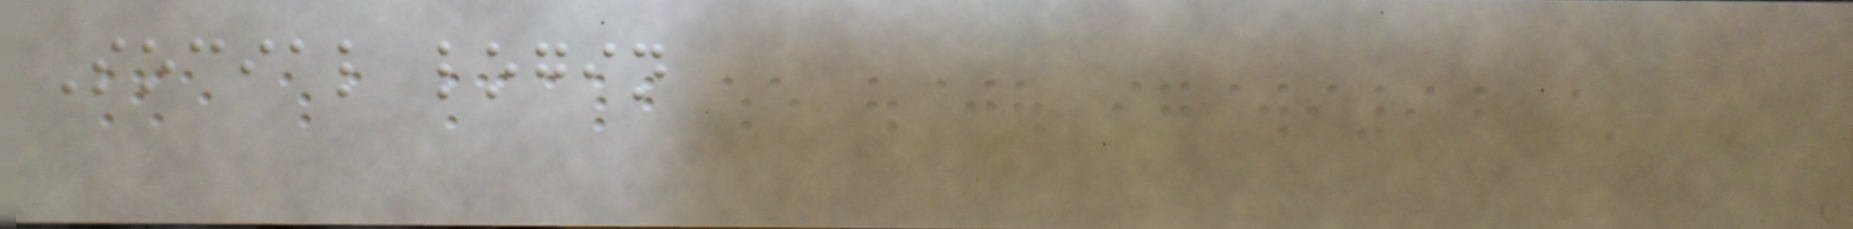Social login
